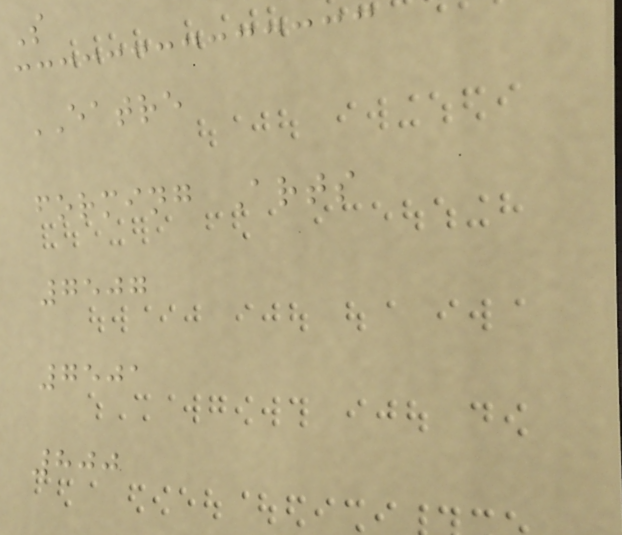S
EATRE
forming Arts
7507
7501
800
